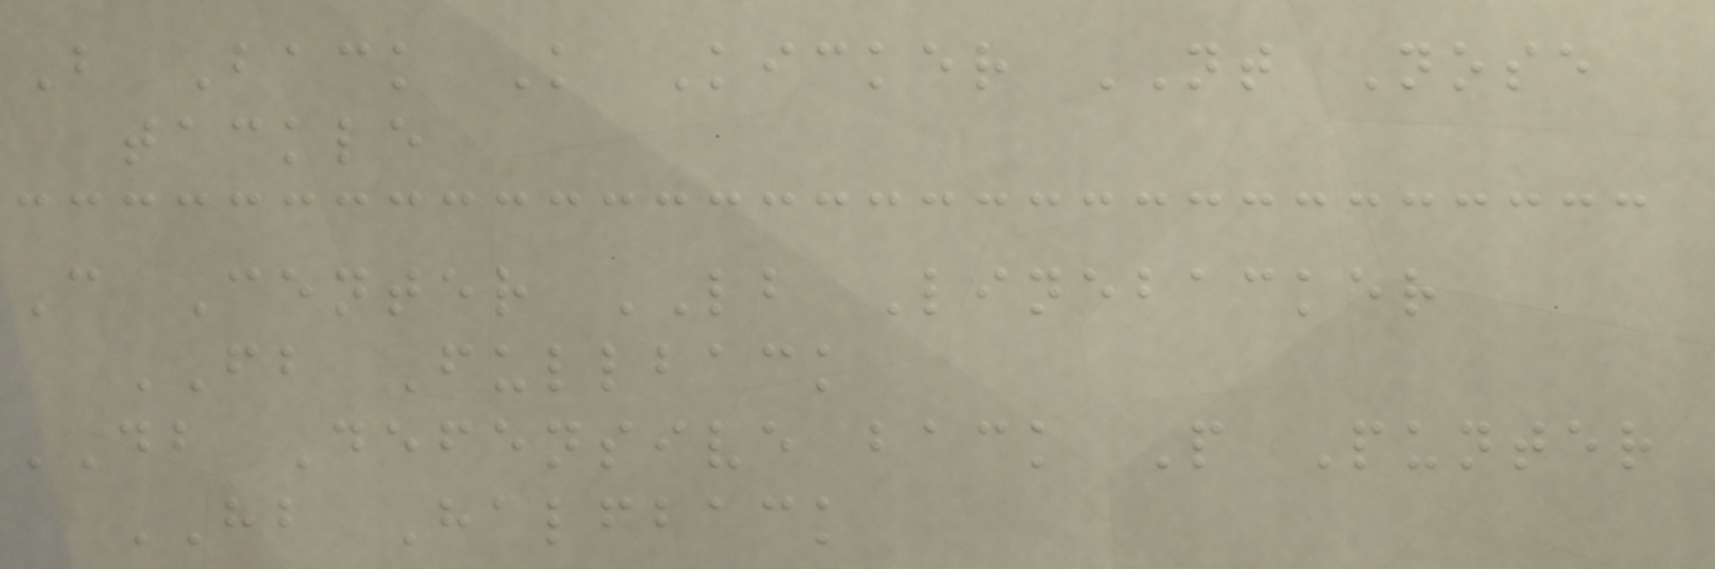B Back K Kicker NT Nose
tackle
C Center LB Linebacker
FB Fullback
DB Defensive back P Punter
HB Halfback
